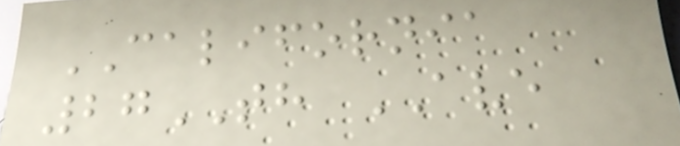CALIFORNIA
27TH AVE
